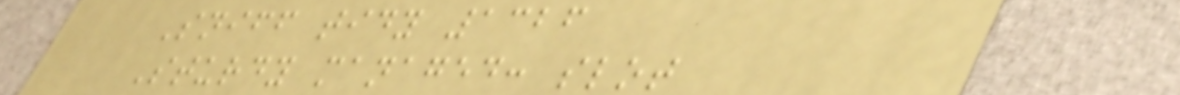Sniff tidy 1326
Sturdy managed: slot
